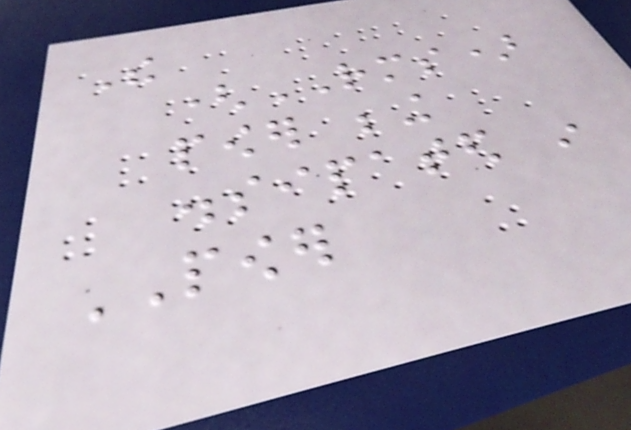The
(RMS)
power being
dissipated in
POWER
